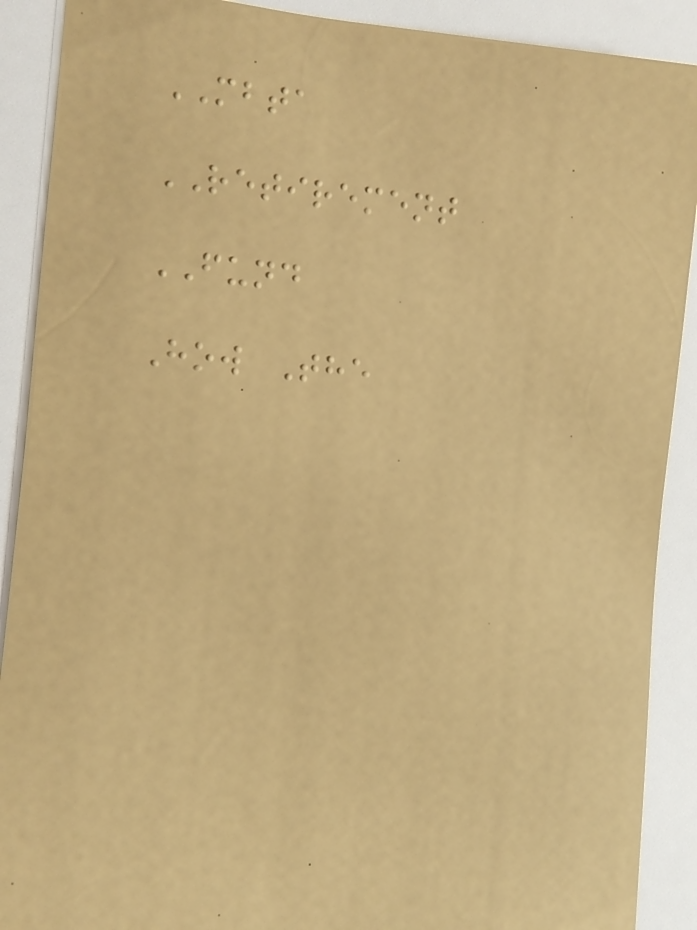MBTA
RETIREMENT
FUND
How The
